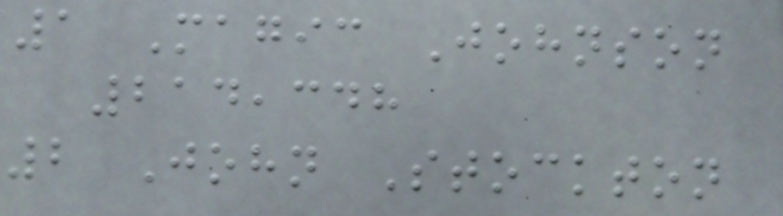1 Magic Johnson
214,348
2 John Stockton
